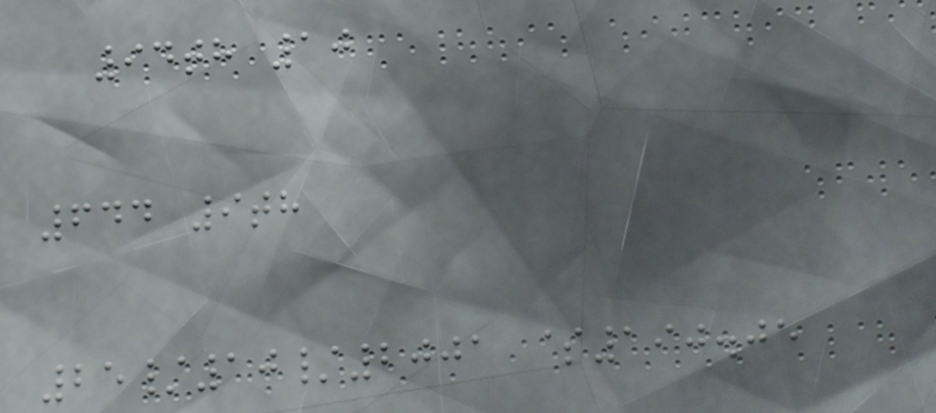94th 10
644 9th
25/10/2001 $190.05
